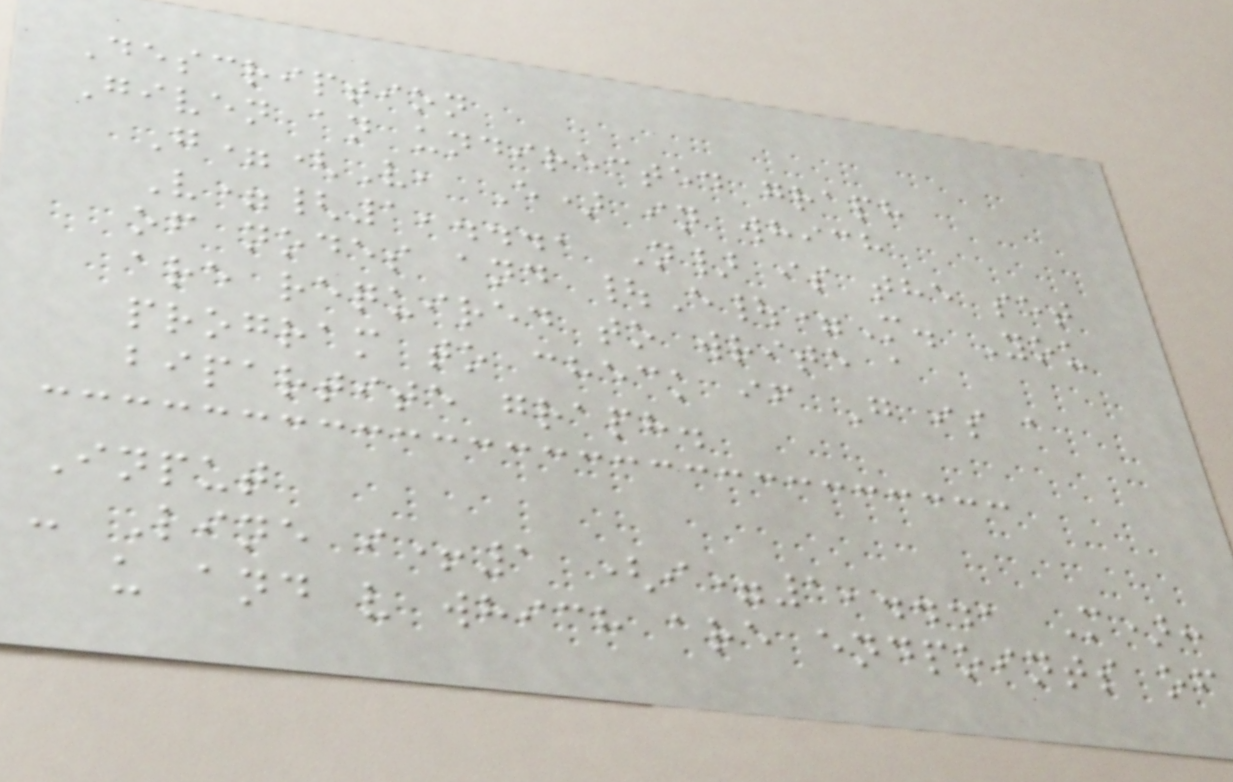Description
Given an undirected graph
G=(V, E) in which
V={1,..., N} is the set
of nodes and |E|=M. You
are required to write a
program to check if G is a
bipartite graph.
Input
- Line i+1 (i=1,..., M):
u and v which are endpoints of
